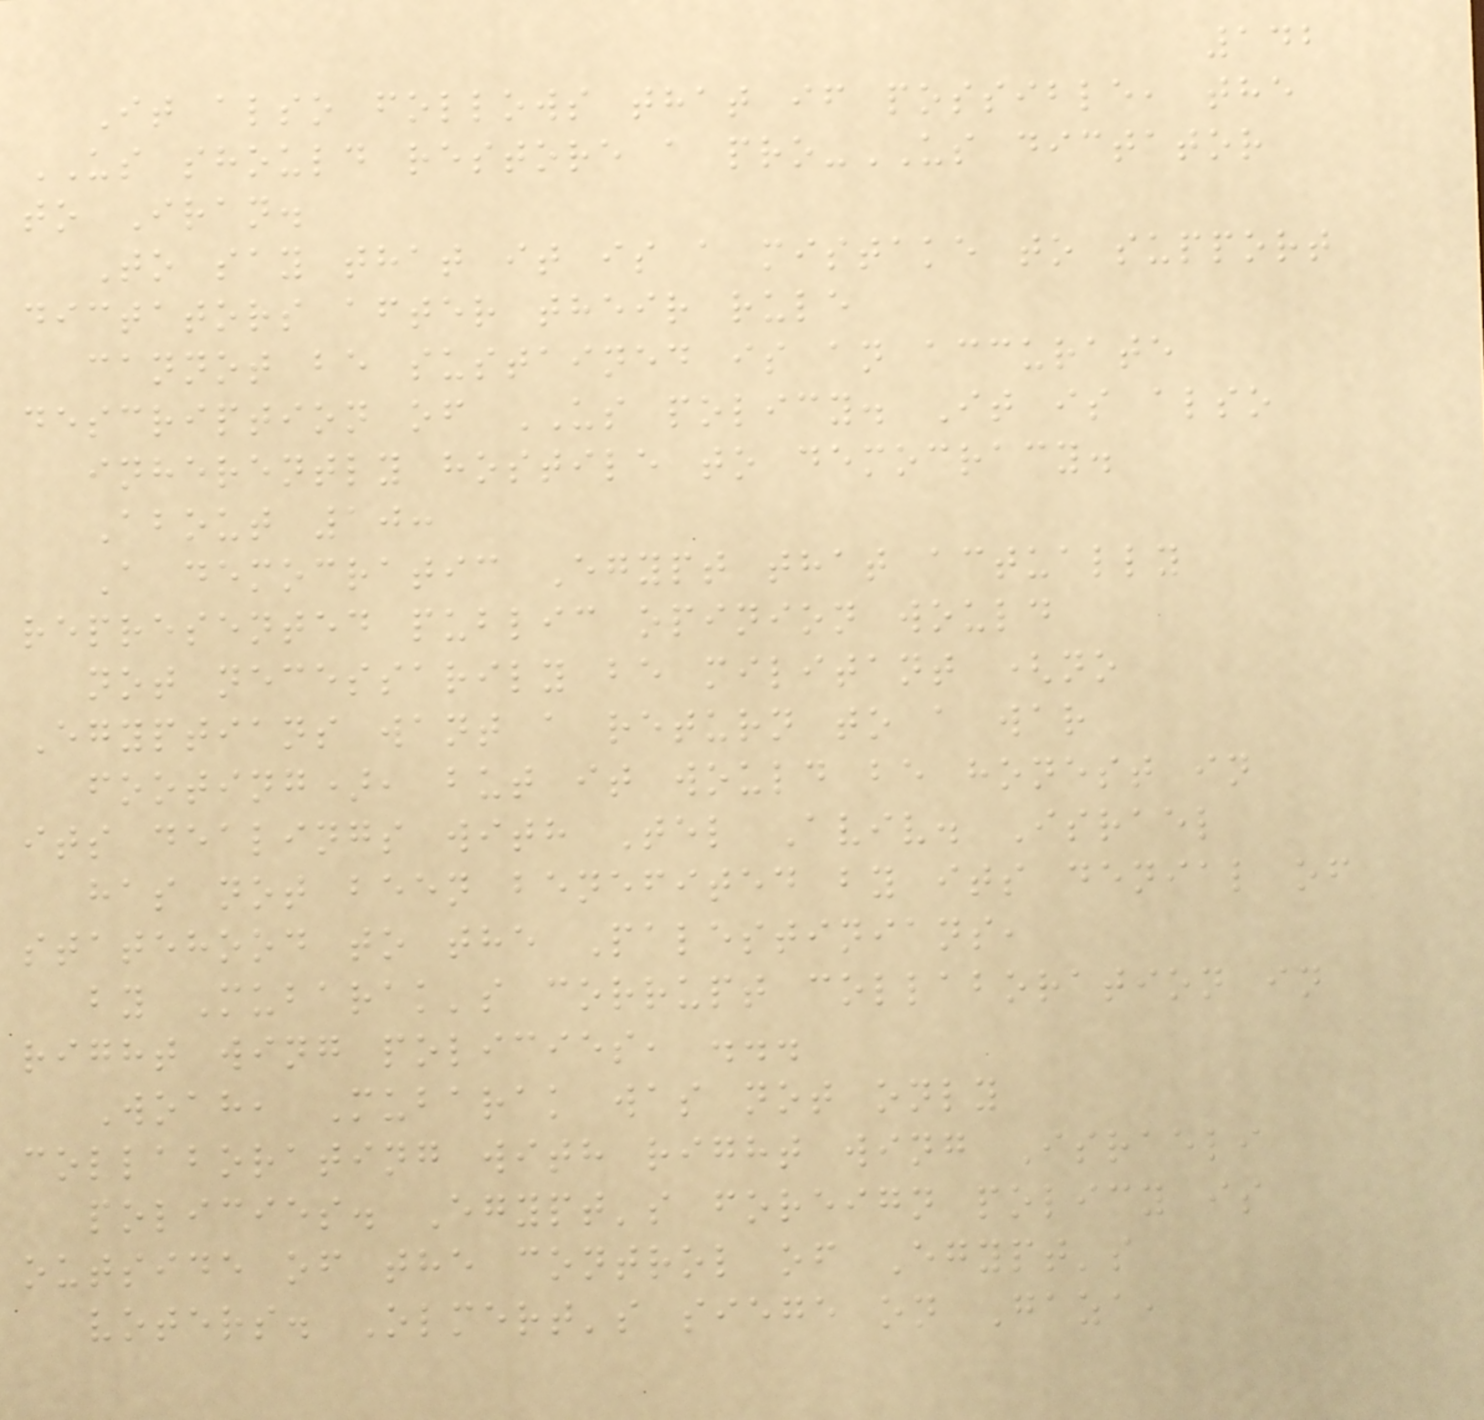142
It also follows that if possible, the
US should restore a pro-US dictator
to Iran.
To say that it is a mistake to support
dictators after their rule
cannot be sustained is an accurate
description of US policy. It is also
inherently hostile to democracy.
About 10:
A democratic Egypt that actually
represented public opinion would
not necessarily be militant (no
Egyptians want a return to a war
footing), but it would be honest in
its dealings with Tel Aviv. Israel
has not been benefited by its denial of
statehood to the Palestinians,
by Mubarak's corrupt collaboration in
right wing policies, ...
Woah, Mubarak was not only
collaborating with right wing Israeli
policies. Egypt's foreign policy is
outside of the control of Egypt's
voters. Olmert's siege on Gaza,
